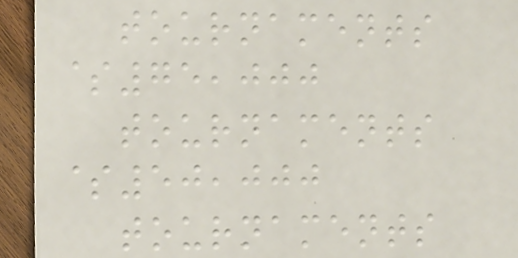tournaments
$75,000
tournaments
$50,000
tournaments
